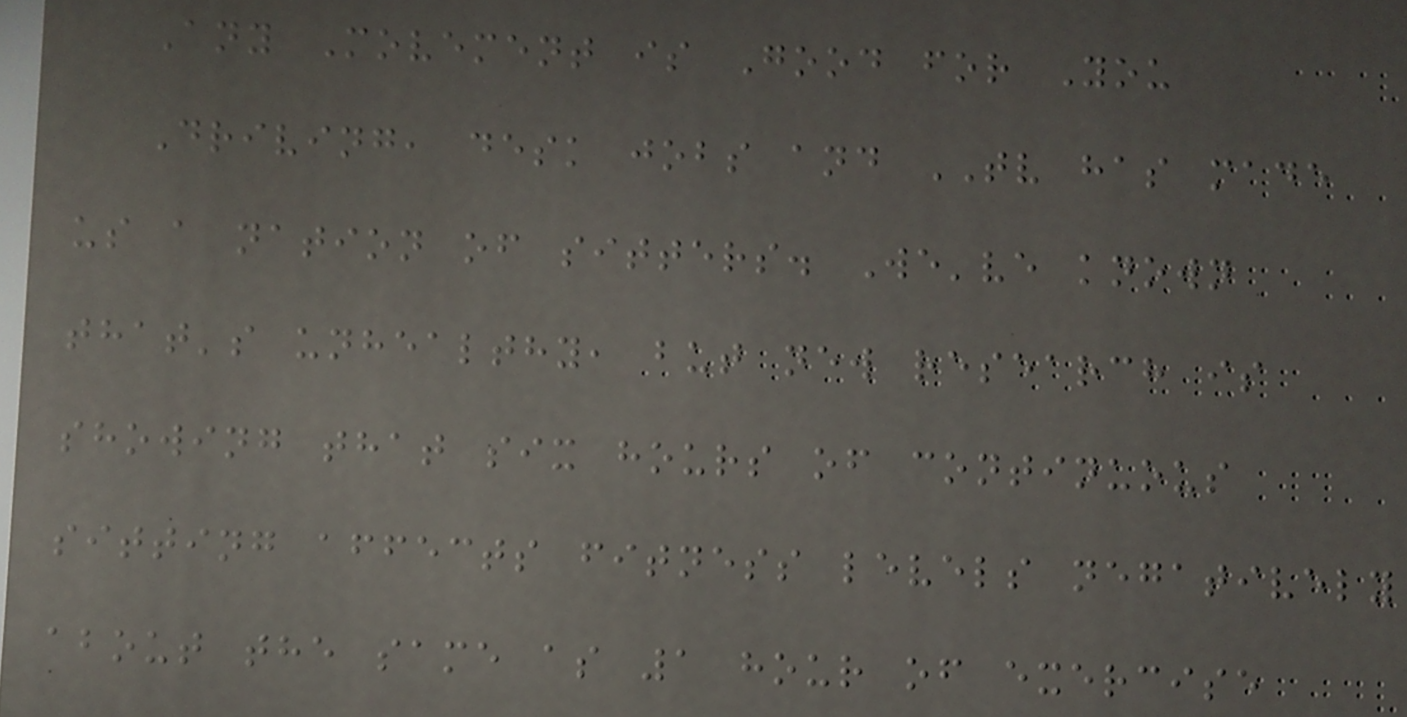Any Movement is Good for You
Driving, desk jobs and TV has made
us a nation of sitters. We've known
that's unhealthy, but new research is
showing that six hours of continuous
sitting affects fitness levels negatively
about the same as 1 hour of exercise
